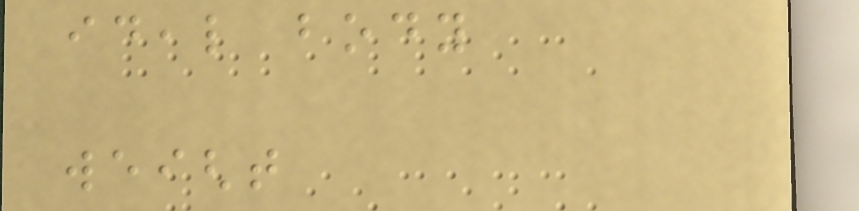ideal body
weight
